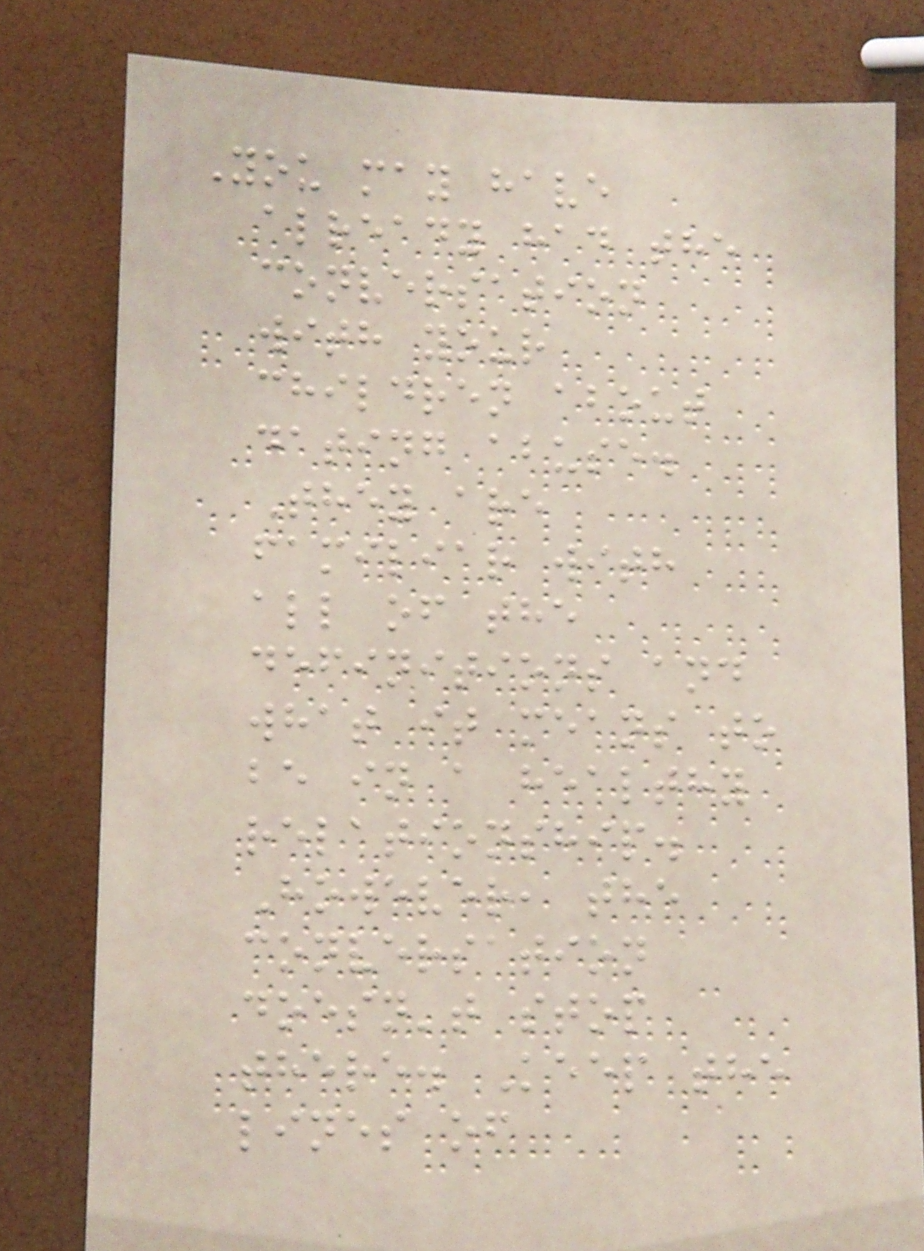You may have
already had the
conversation
with your
children about
dating abuse.
They are
familiar with
all of the
definitions and
what it means to
be in a healthy
relationship.
However, the
conversation
doesn't stop
there. Keep the
lines of
